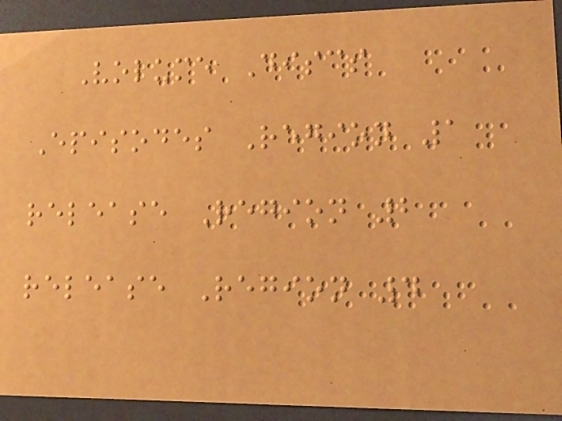Volume Discs
Episodes Region 1
release Region 2
release Region 4
